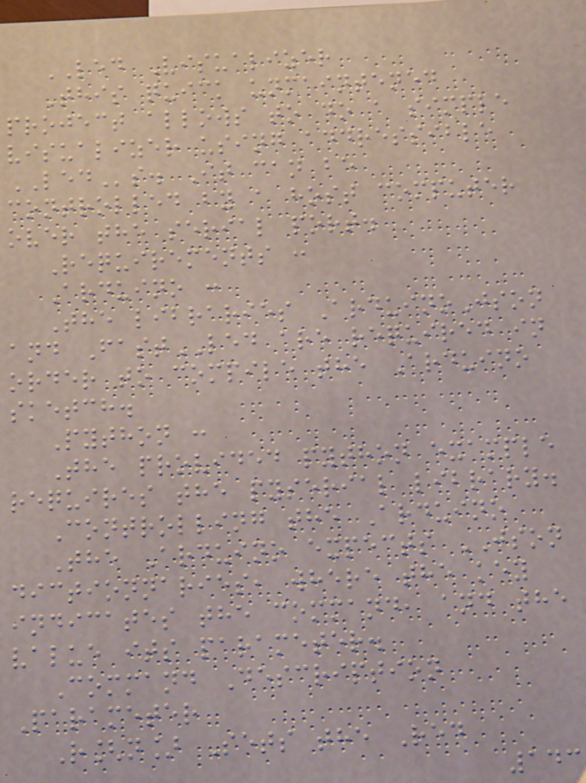LED Visualizer
This quick unmaintened
project allows to do a simple
visualizer using addressible
LEDs. It can be
controlled by a host computer
over the serial port.
Requirements :
Arduino :
The libraries ArduinoJson
and FastLED are required in
order to compile the Arduino
sketch.
Python :
The provided python example
requires the pyserial library.
Controlling the Arduino
The Arduino expects JSON
dictionnaries, where the key
indicates the command, and the
value its parameter.
Command Description
Parameter
R[n] Sets the Red
143
